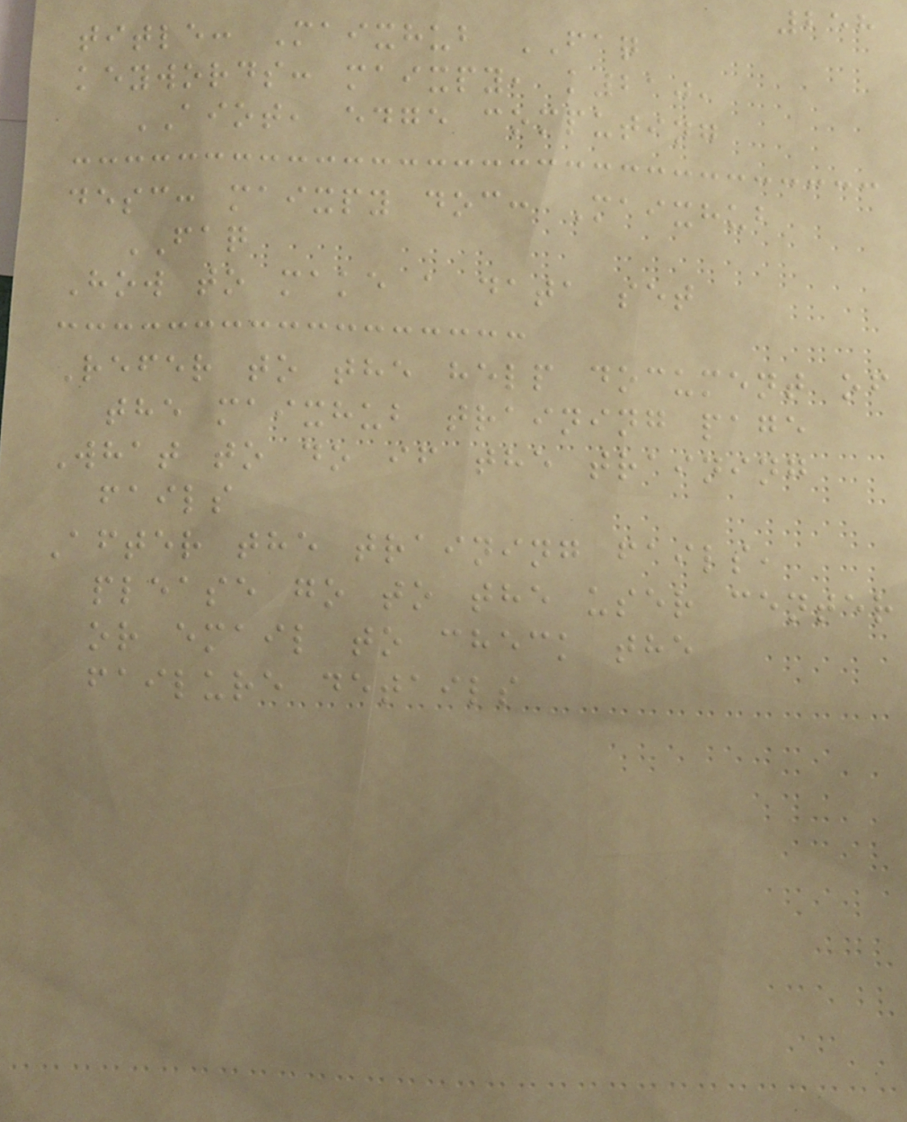258
title: Maixhub FAQ
keywords: maixpy, k210,
AIOT, edge computing
desc: maixpy doc: Maixhub
FAQ
How to make a data set
Refer to the help document of
the maixhub training page
What to do if the training
fails
After the training fails,
please go to the user center
or email to check the
failure details
